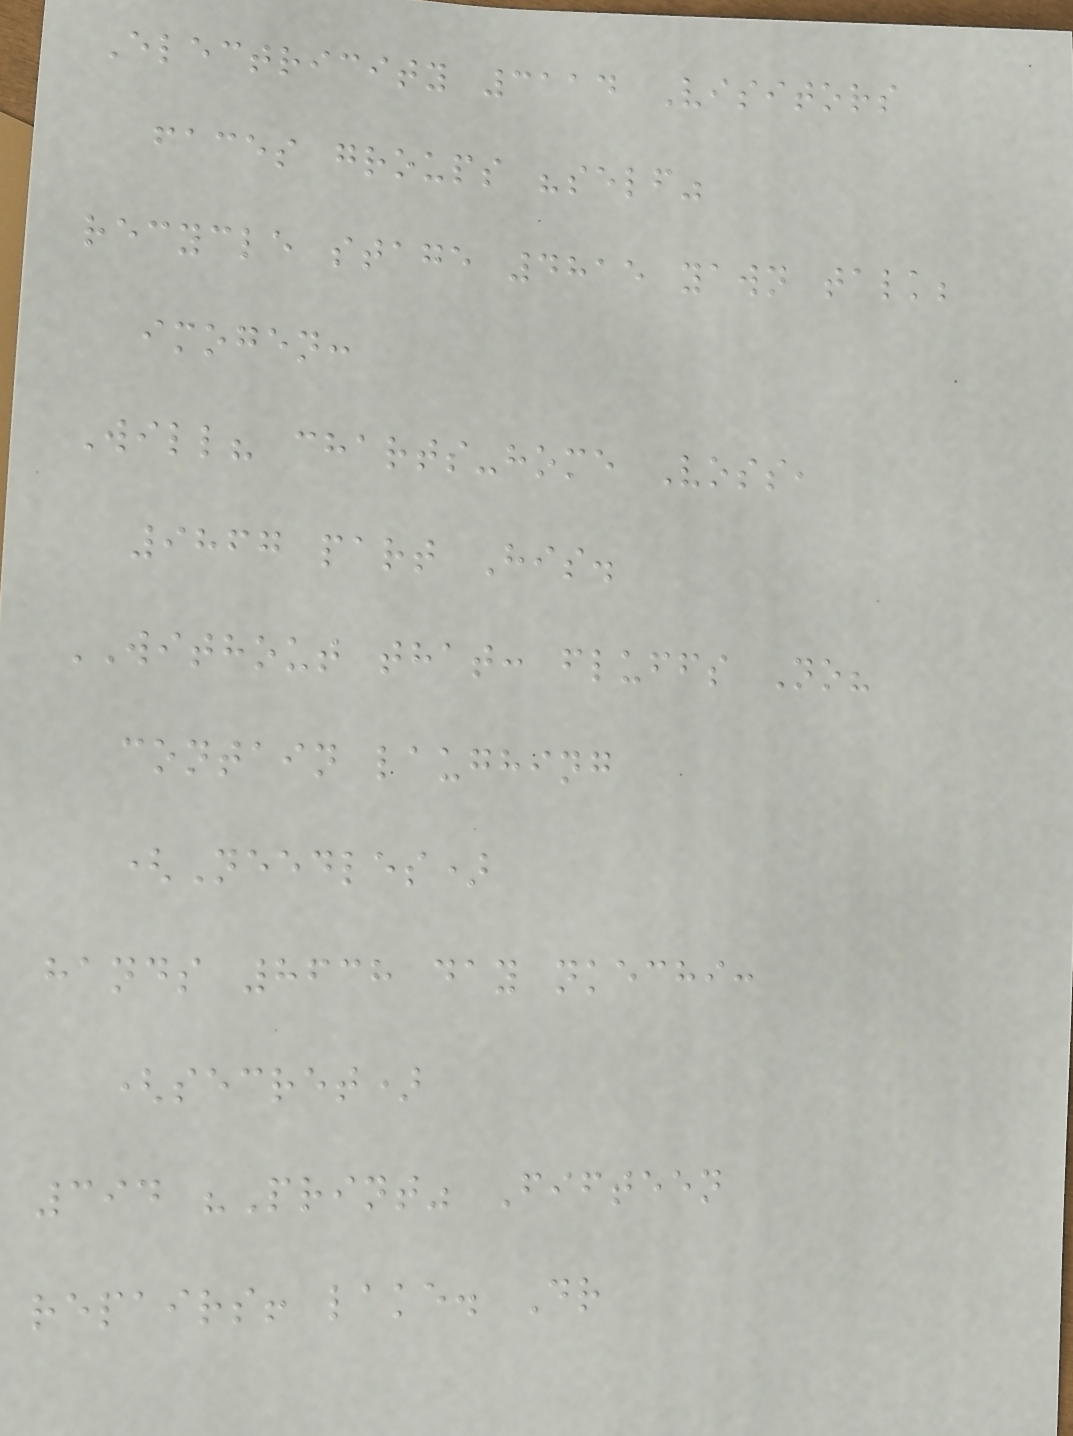Electricity 3114 Visitors
faces groups "self"
recycle stage 4815 yawn talk;
imogen:
Will? charts-home Voss,
9867 part His.
WITHOUT that: fluffs No?
contain laughing
(Needles)
hands 8638 day nkechi:
(secret)
394 "Print" Fifteen
repairs! lake. Dr
